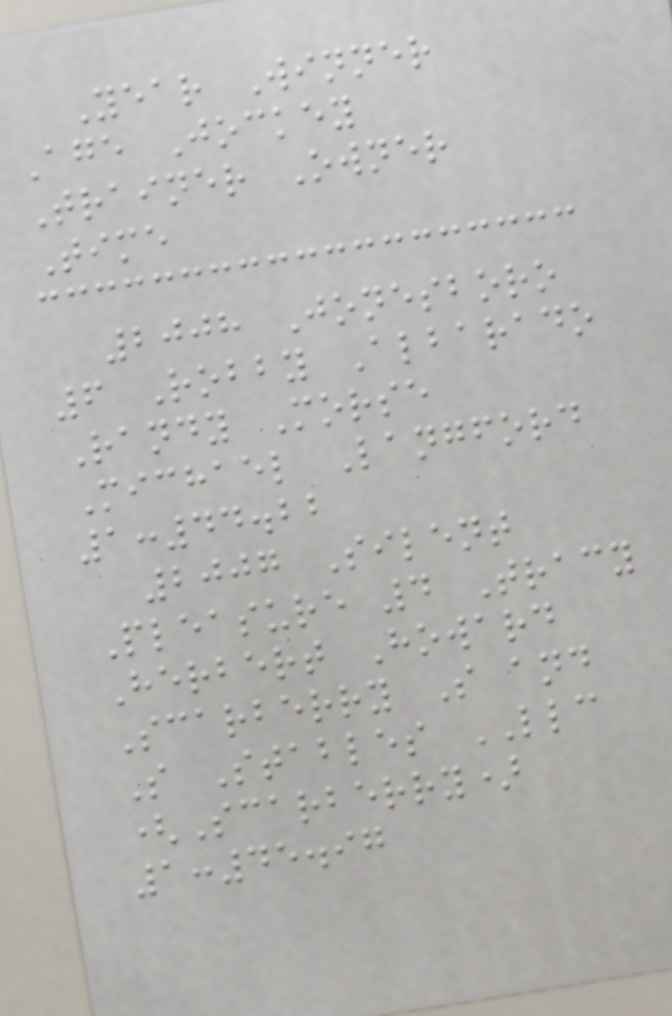Year Winner
Age Jockey
Trainer Owner
Time
2008 Jonesboro
6 Robby Albarado
Randy Morse
Michael Langford
1:44.22
2007 Silent
Pleasure 4 Tracy
Herbert Howard
Scarberry S and
S Stables LLC
(Scarberry)
1:45.97
